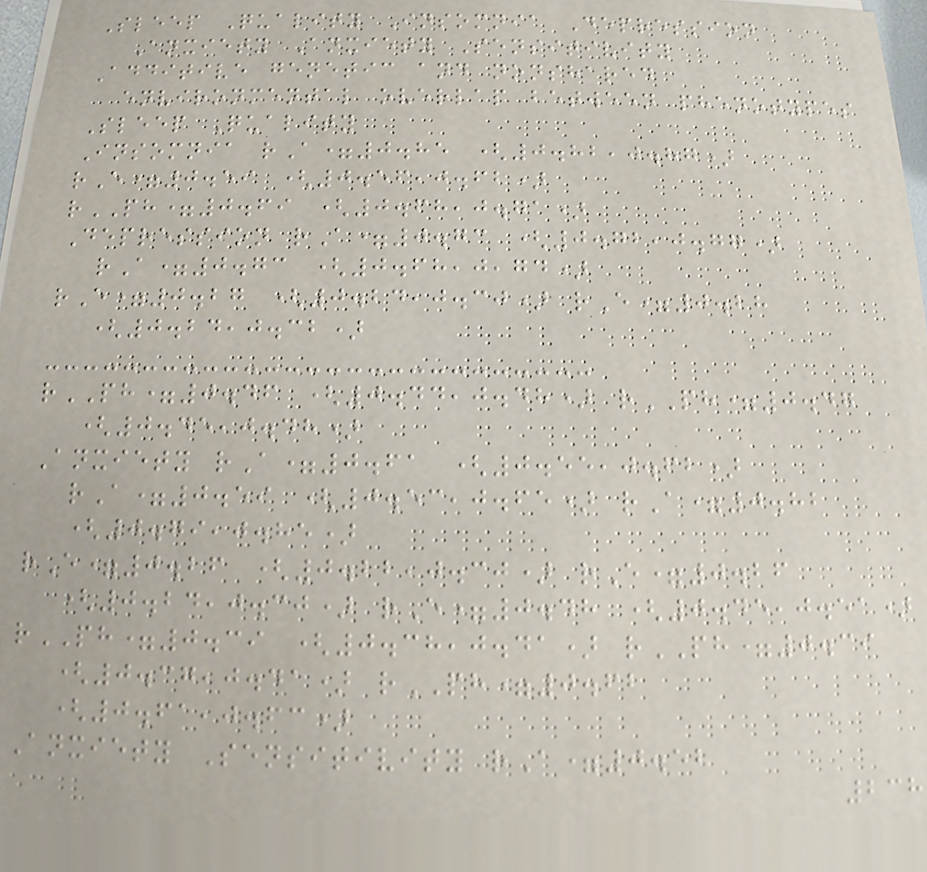Sleep Quality Insomnia Depression
Anxiety Anxiety Sensitivity
Additive genetic and nonshared
environmental overlap between phenotypes
Sleep Quality
Insomnia rA=0.85 (0.82,0.87)
rE=0.59 (0.56,0.62)
rPH=0.69 (0.68,0.71)
Depression rA=0.73 (0.72,0.77)
rA=0.73 (0.68,0,74)
rE=0.27 (0.24,0.30) rE=0.28
(0.24,0.32)
rPH=0.46 (0.44,0.48) rPH=0.47
(0.45,0.48)
Anxiety rA=0.61 (0.55,0.62)
rA=0.59 (0.53,0.65) rA=0.82
(0.79,0.85)
rE=0.26 (0.22,0.30) rE=0.26
(0.24,0.30) rE=0.48 (0.45,0.51)
rPH=0.39 (0.38,0.41) rPH=0.39
(0.37,0.41) rPH=0.62
(0.61,0.63)
Anxiety Sensitivity rA=0.52
238
